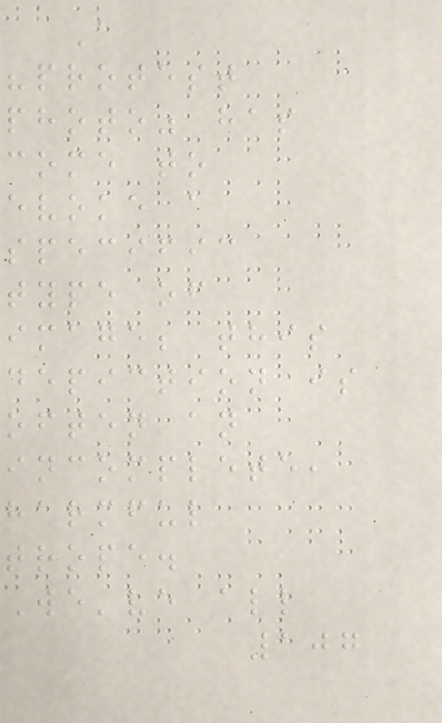A
"protest
photo" has
come to
evoke a
specific
type of
image; this
depiction is
often an
incomplete,
harmful
trope.
We've all
107
